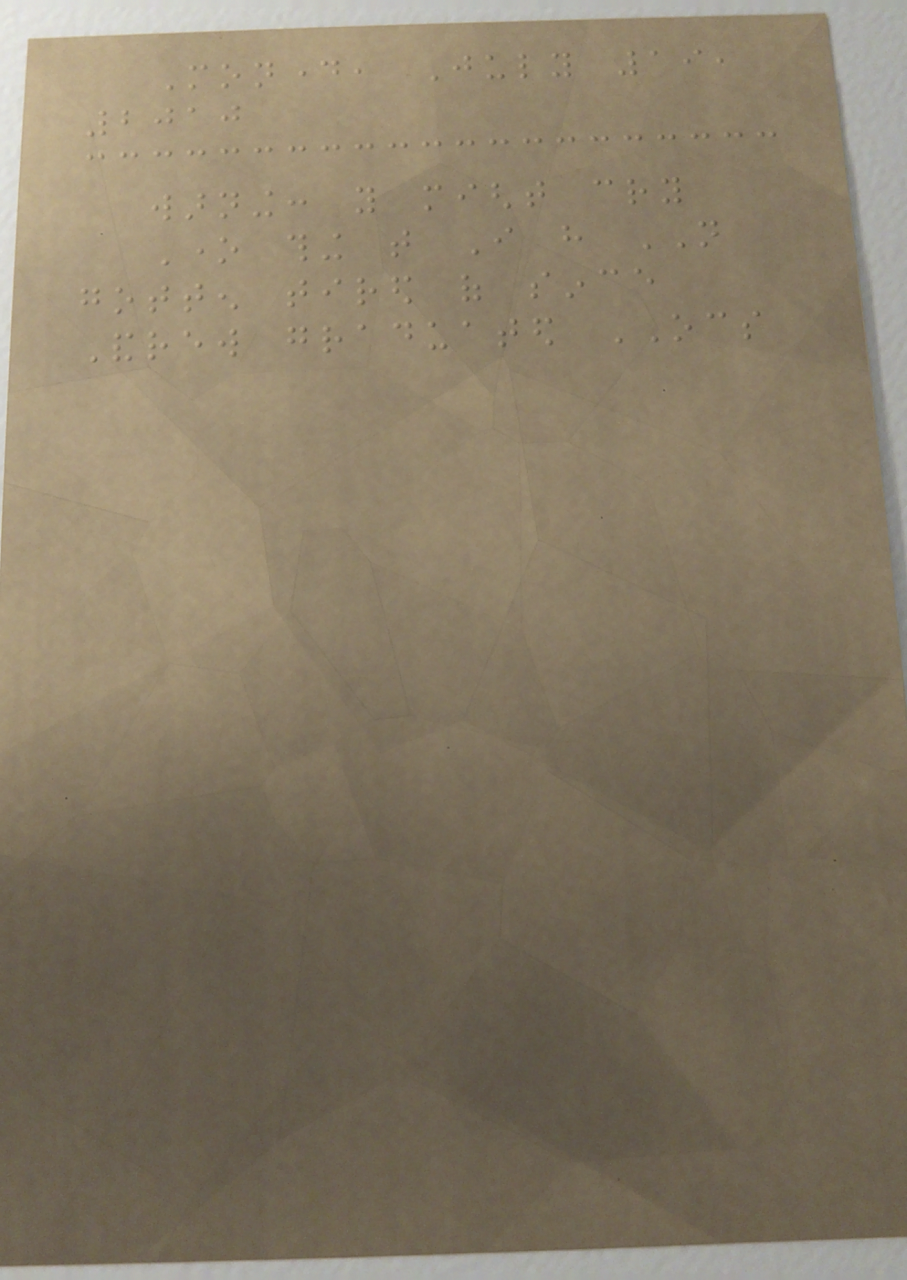Monday, July 19,
2010
warning: you might cry
One thing that I have NOT
gotten tired of since
Andrew graduated OCS
